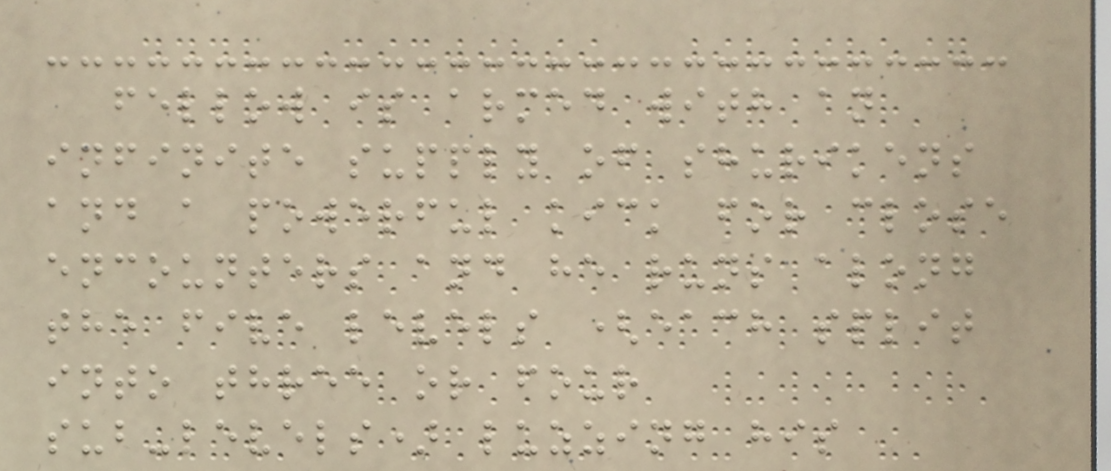fellow is armed with an
infinite supply of shurikens
and a powerful kick for close
encounters and he runs along
the five levels (each split
into three or four
sub-levels) luzzing his
